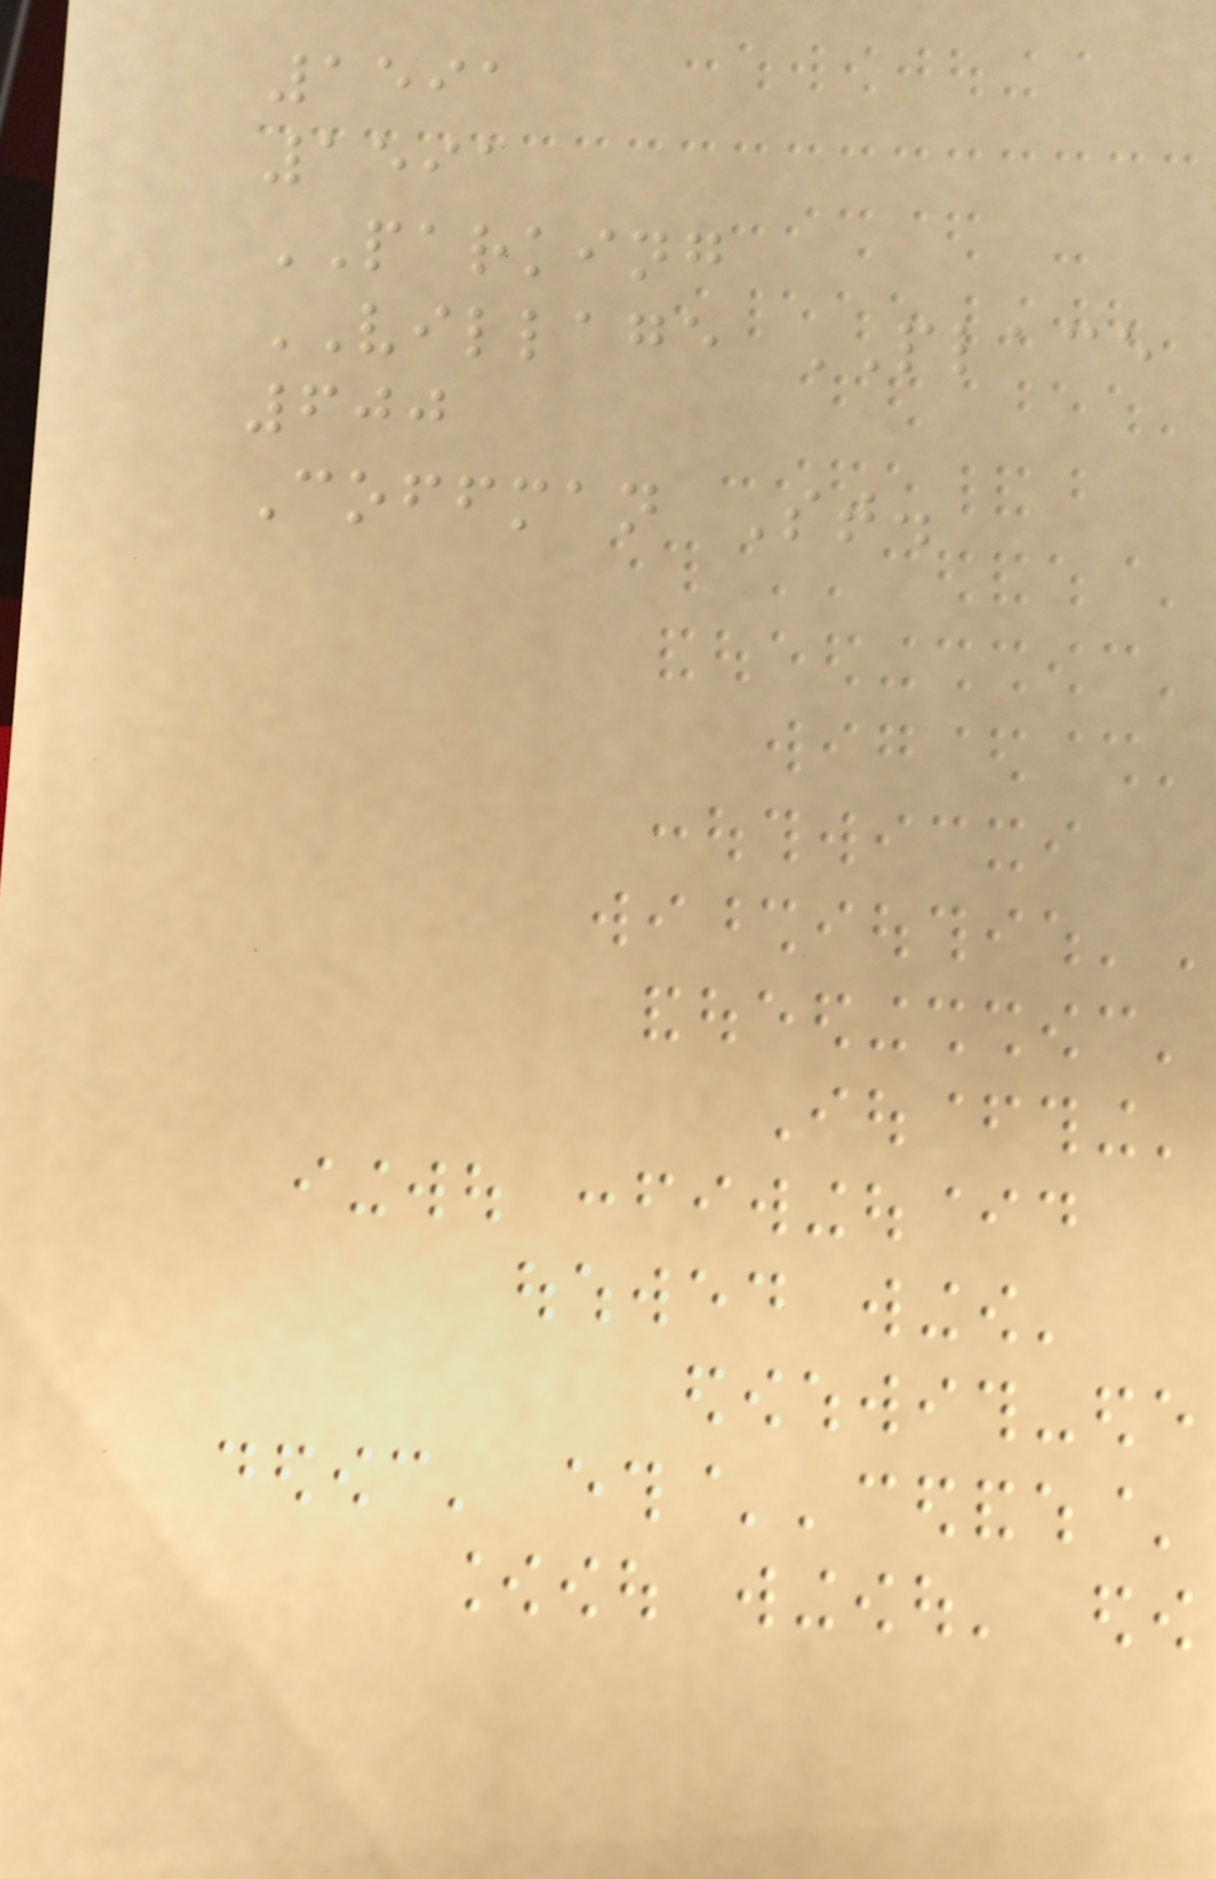1591
1591
PARKING
VILLAGE PLACE
600
Coffman St.
